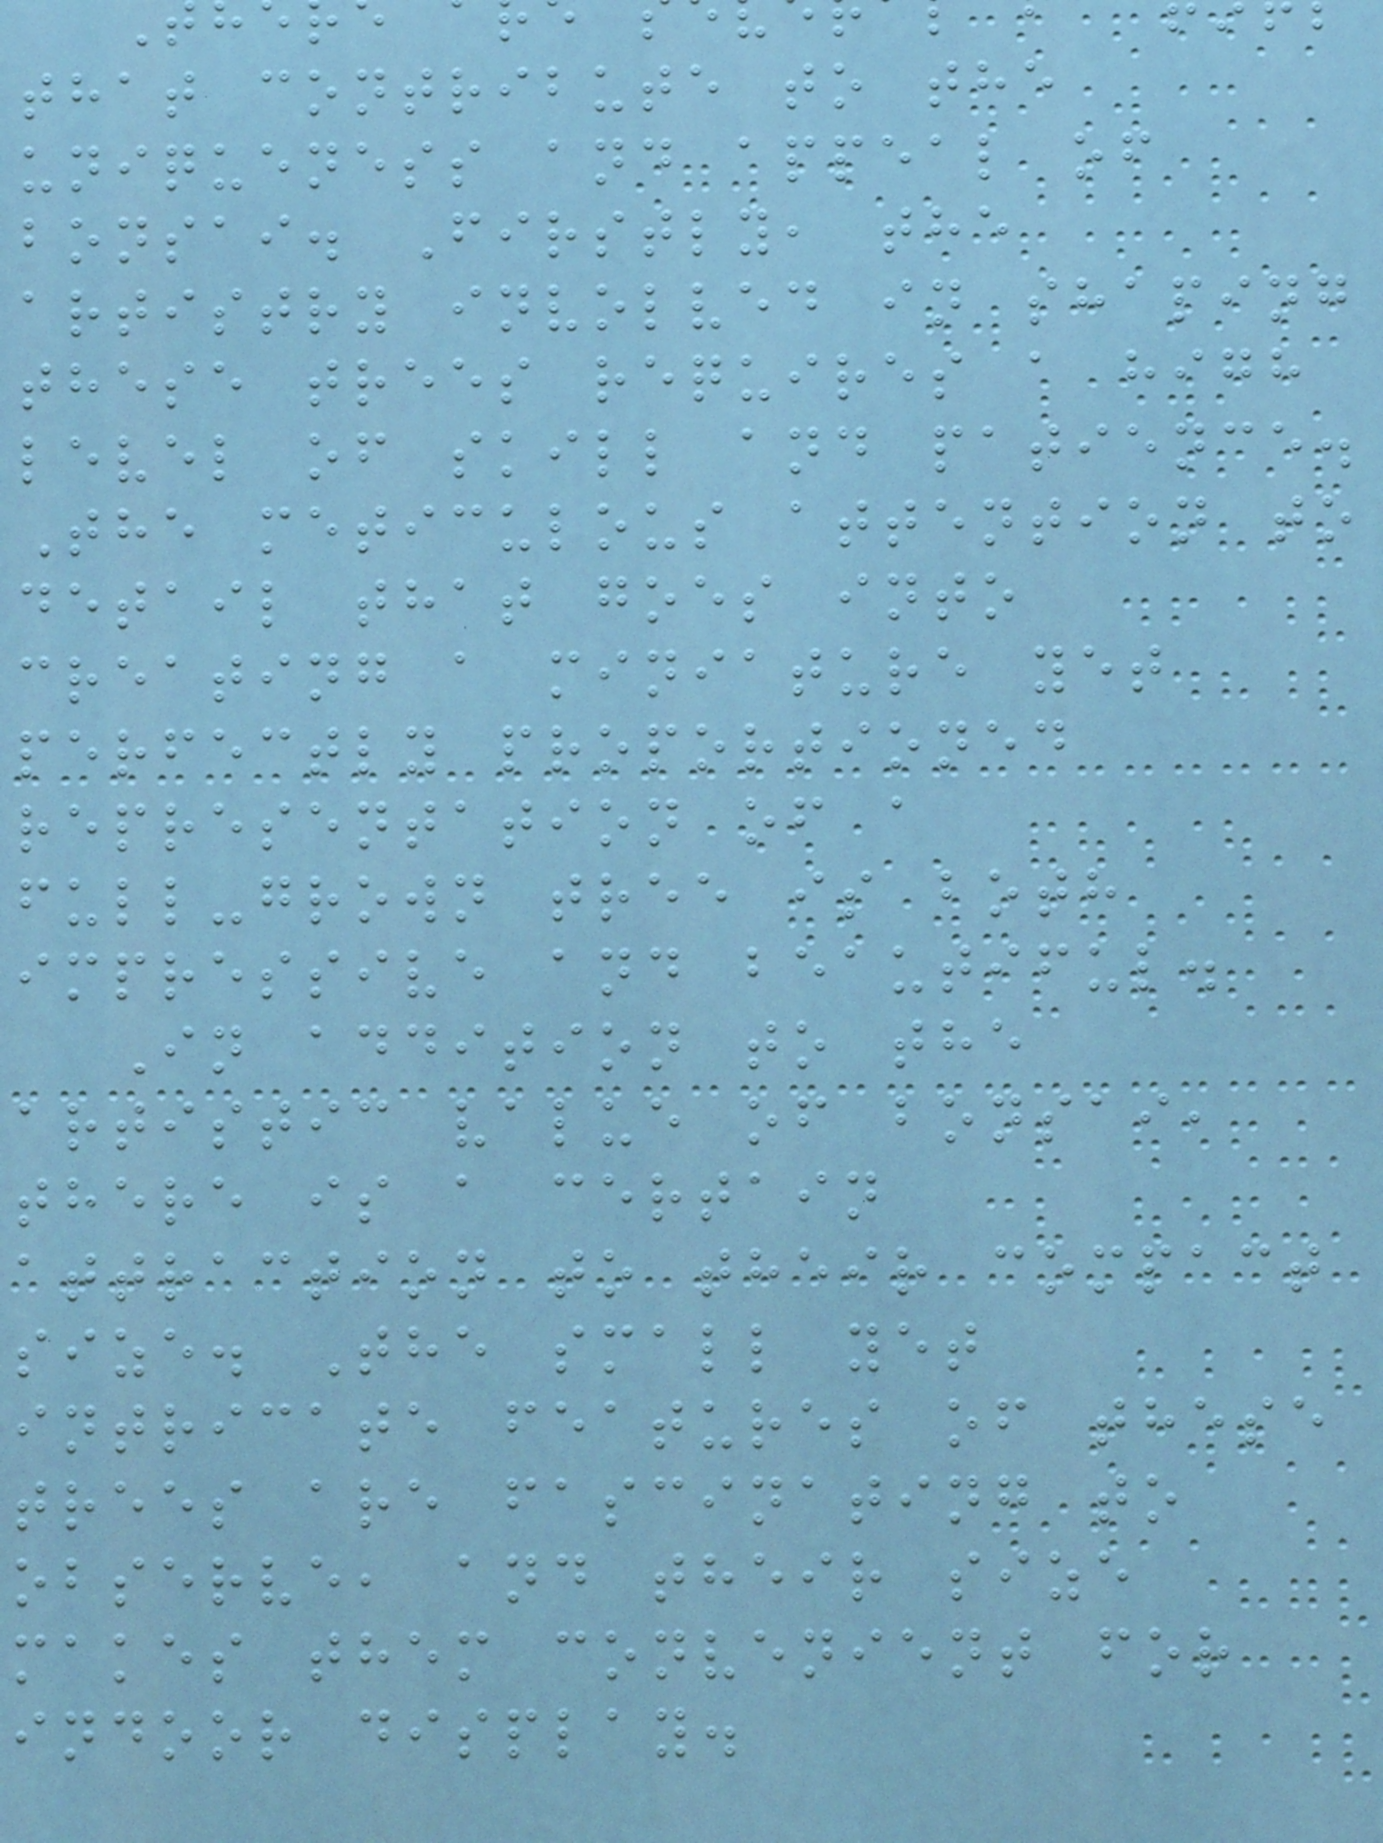that contribute to the
uniqueness and appeal of
bonsai. Firstly, the
artistry involved in shaping
these trees requires a high
level of skill and patience.
The meticulous attention to
detail that goes into
creating a miniature yet
perfectly proportioned
representation of a
full-grown tree is both
impressive and beautiful.
In addition to the
artistic value of bonsai,
there is a certain
attraction to their compact
size. The small yet
intricate features of these
trees are fascinating to
observe, and their size
makes them convenient for
indoor display.
